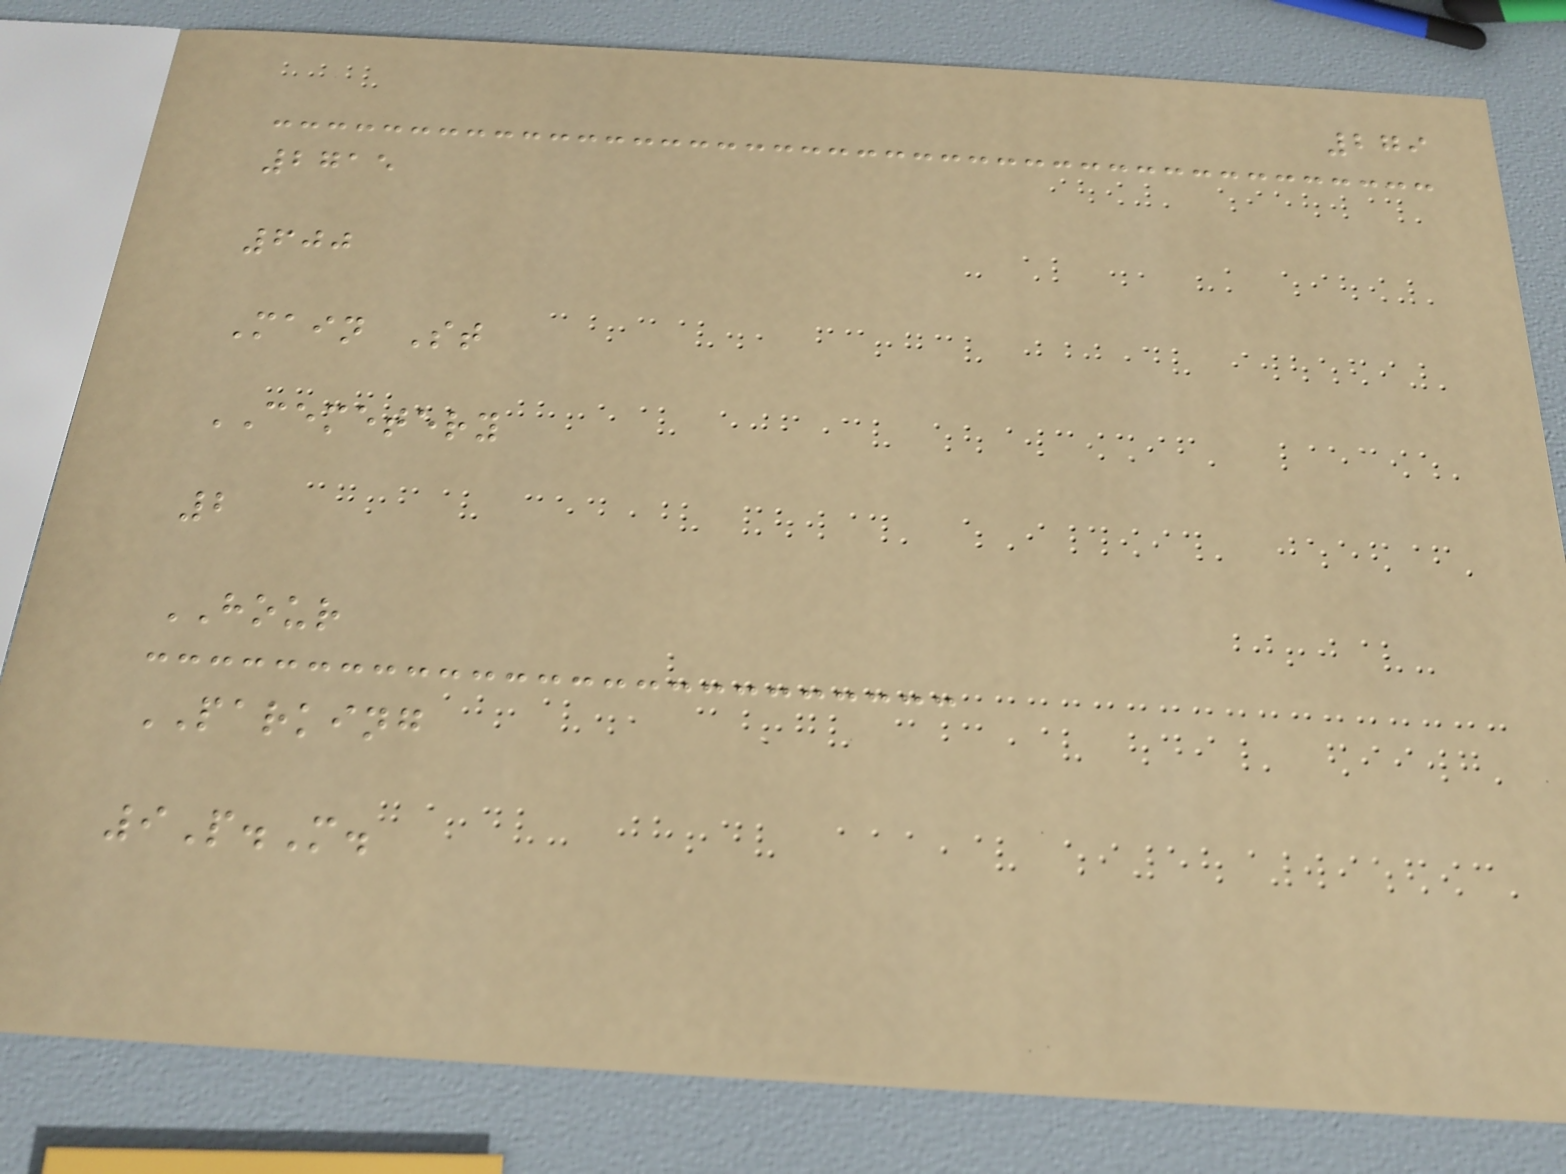279
2715
600
Main St
CEMETERY
2
HOUR
PARKING
9P.M.
